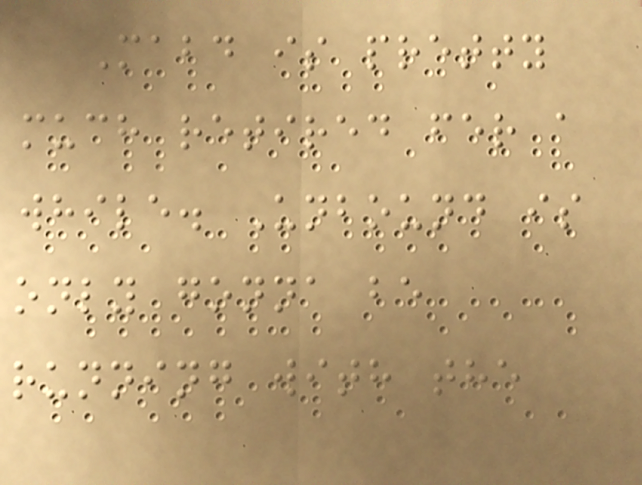Mabd is pretty
much retired fer a
while. Unbound is
only gonna be
running with the
